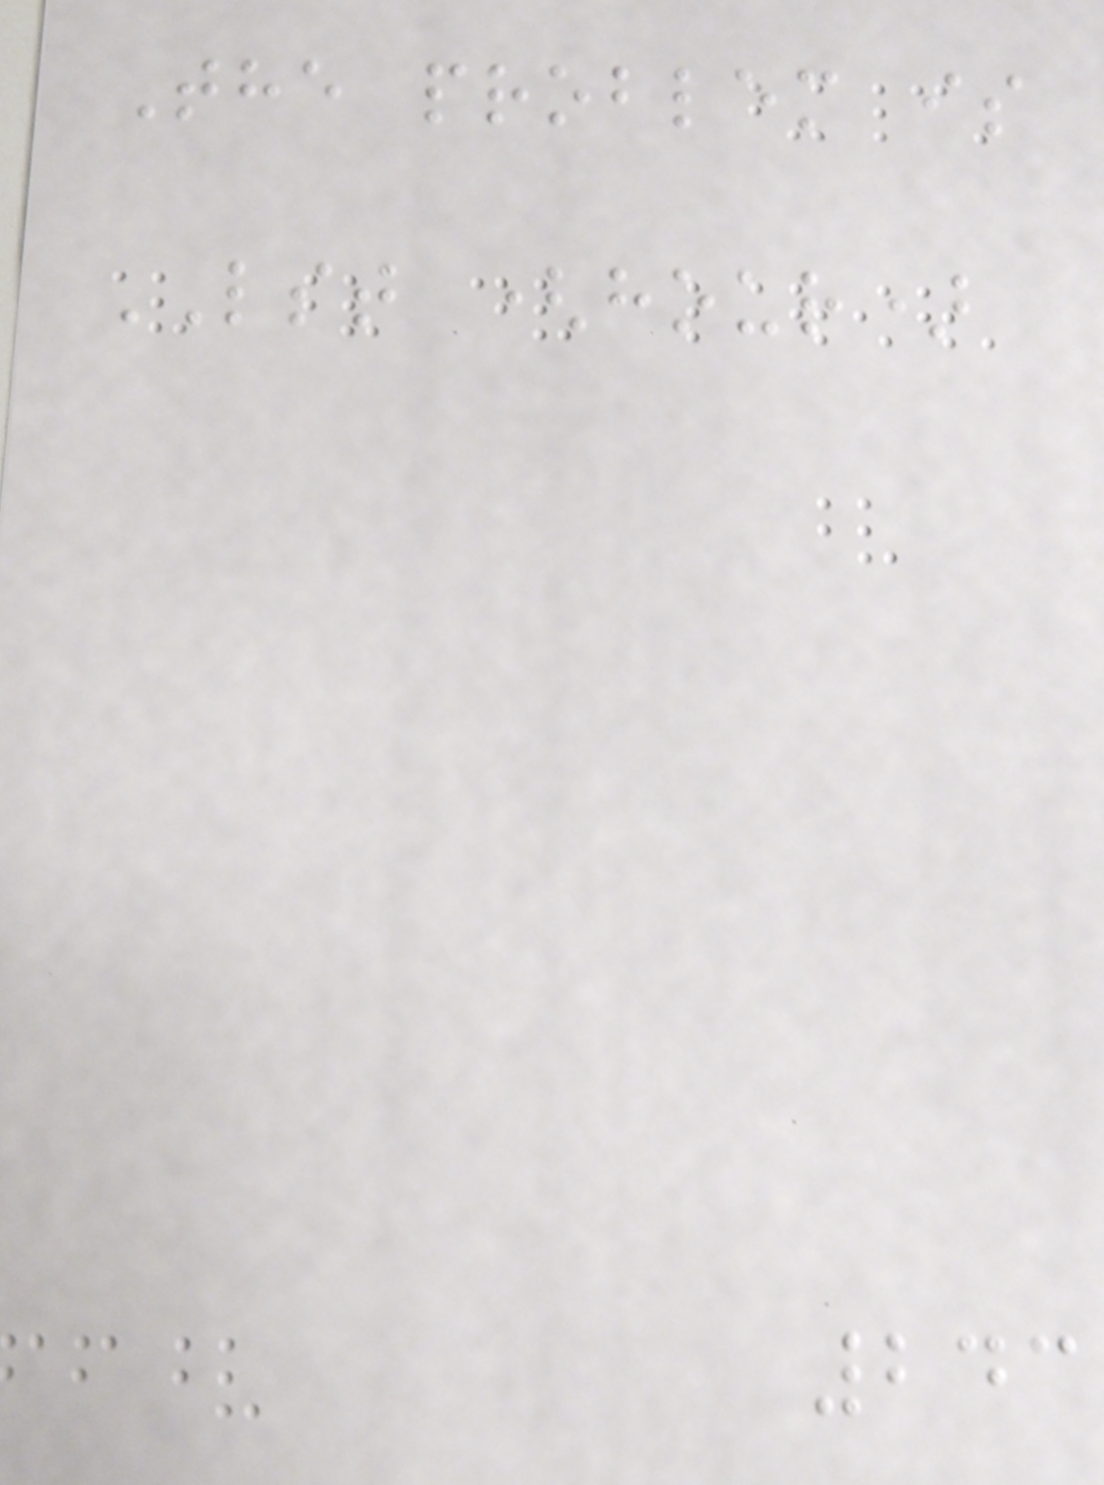The problem is
LST (hour)
243
